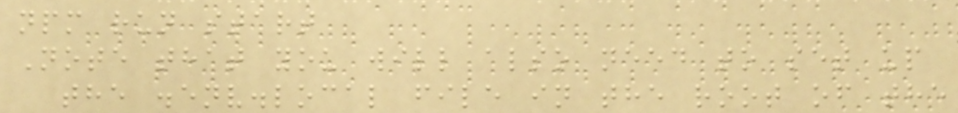npm run start
Note that you will also need to set up
the .env.local file in the root of the
